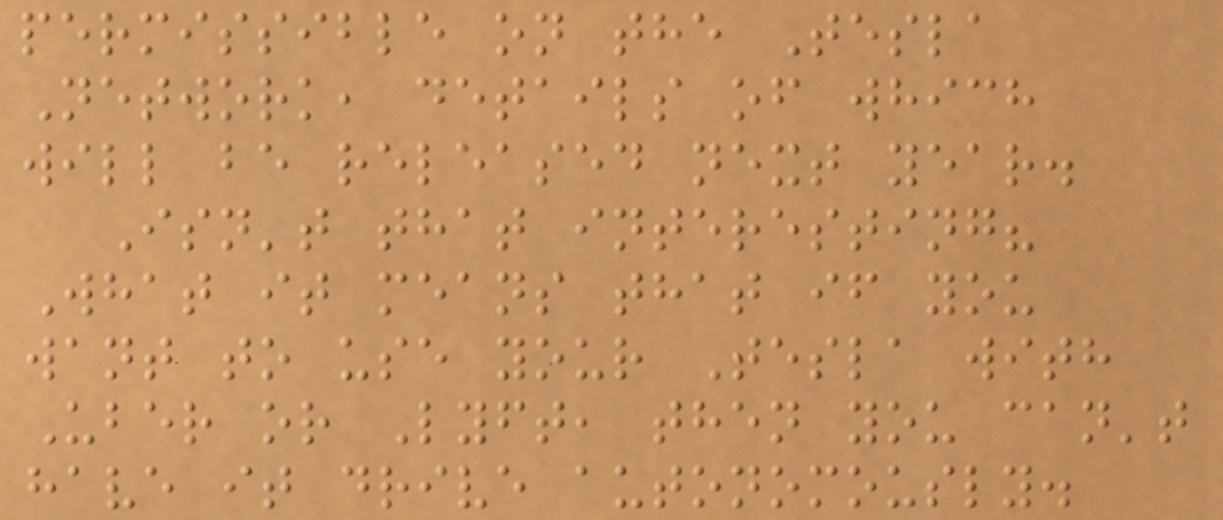permissible on the Tesla
Network, details of which
will be released next year.
Isn't that interesting?
What it means that if you
want to use your Tesla with
Uber or Lyft, then you can't
have it drive autonomously.
